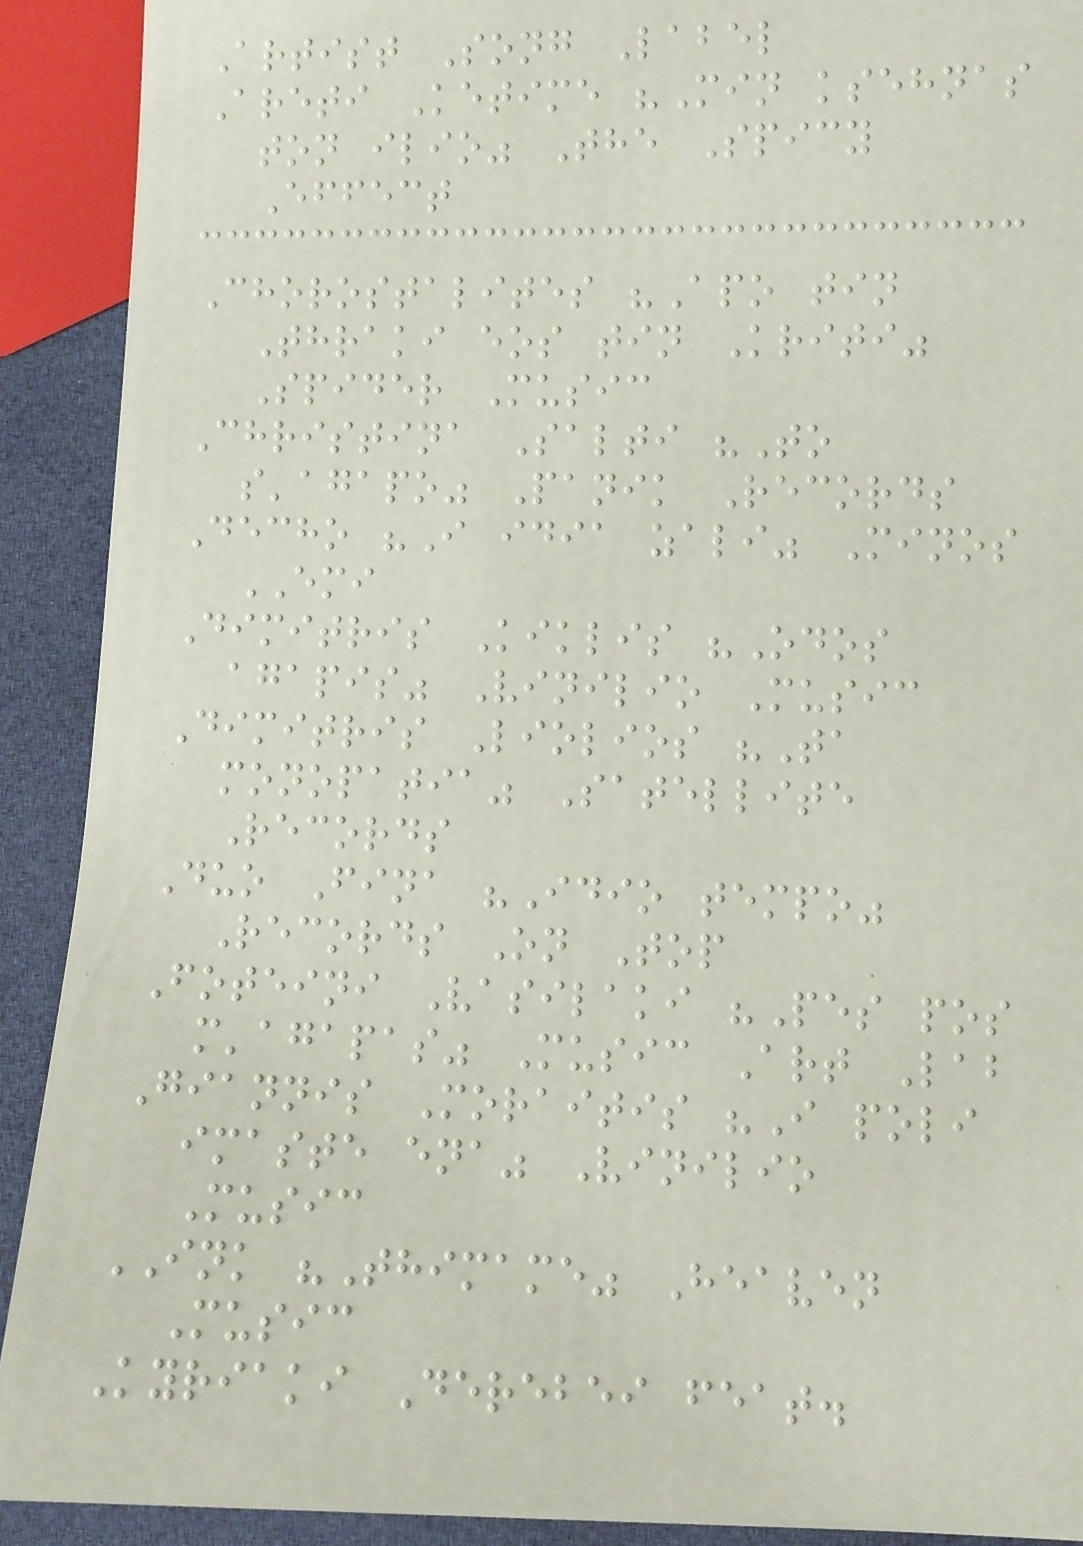Artist Song Label
Areti Ketime "Min ksehnas
ton ilio" The Spicy
Effect
Chorostalites "Apo tin
Thraki eos tin Kriti"
Spider Music
Christina Salti "To
s'agapo" Panik Records
Decho "I idia zali" Minos
EMI
Dimitris Kiklis "Odos
agapis" Vinilio Music
Dimitris Liolios "Ta
monopatia" Satellite
Records
Duo Fina "Idio tempo"
Records On Top
Foteini Vasilaki "Pes pos
m'agapas" Music Art Lab
Giannis Moraitis "I poli
imaste ena" Vinilio
Music
INK "Thimame" Heaven
Music
Kyriaki Derebei feat.
